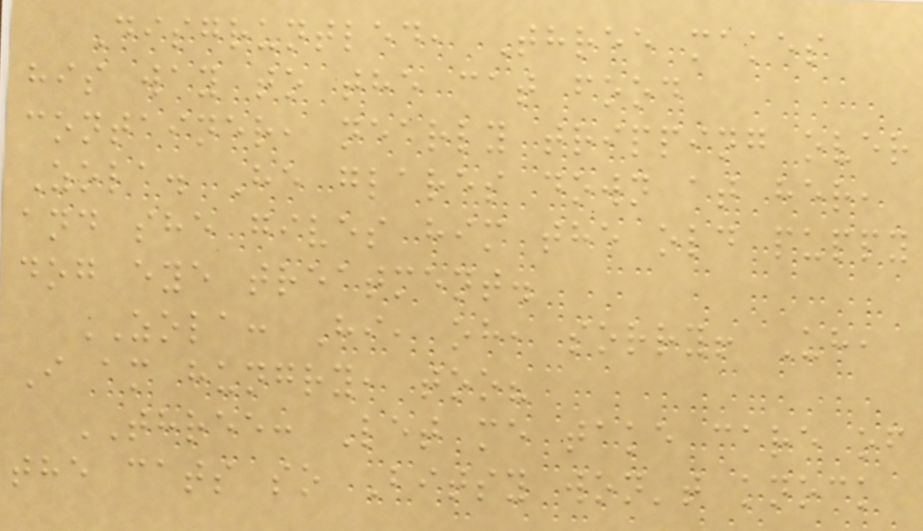Disgruntled, Three makes
his way to the cat food
container, nearly tripping over
Zola. He glares down at her,
and she gives him the old puppy
dog eye treatment.
ZOLA: Hi, oh, sorry! Uh,
I am hungry, too?
THREE: Let me take care of
the cats so Bitsy won't knock
